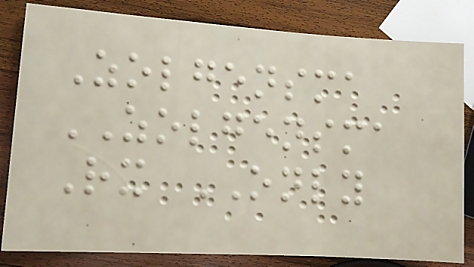Zolgensma
ZOLGENSMA
Rx ONLY
